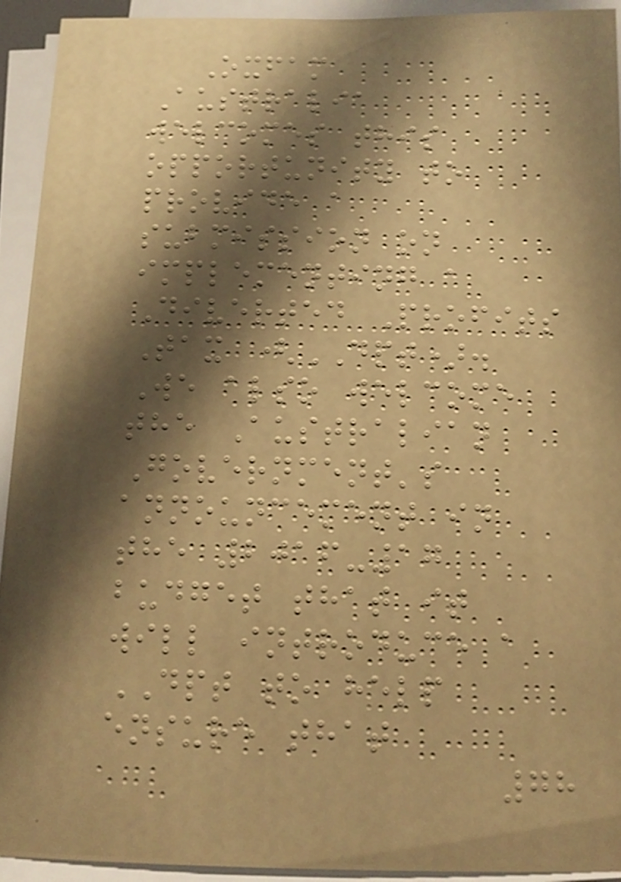Oxfam
Australia
welcomes this
opportunity to
provide a
submission on
implementing a
Diverted Profits
Tax (DPT).
We also welcome
the Australian
Government's
announcement in
the 2016-17
budget that it
will introduce a
DPT to help
ensure that
78
